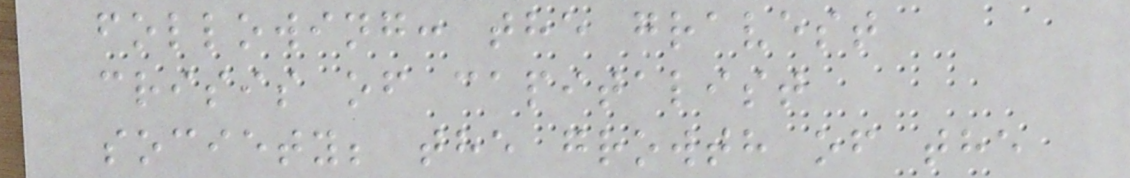following: the gravest
crisis of capitalist
society; the growth of the
